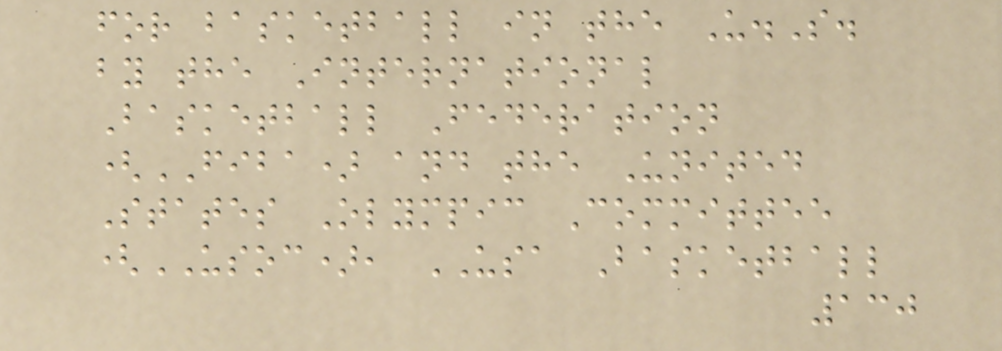for basketball in the U.S.
by the International
Basketball Federation
(FIBA) and the United
States Olympic Committee
(USOC), USA Basketball
130
